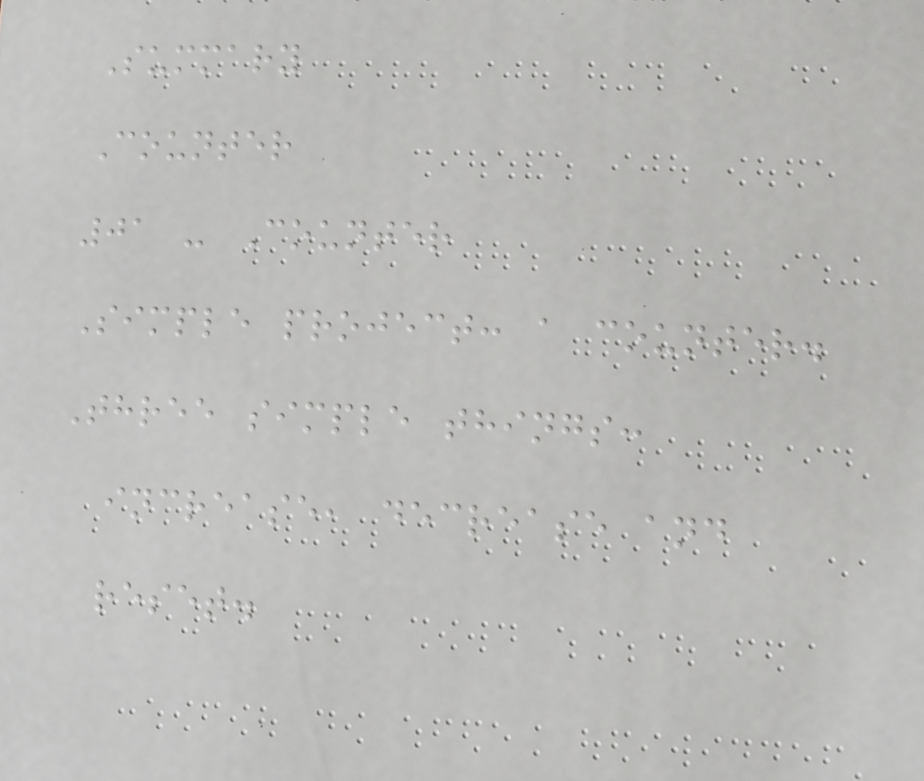Summary
Counter
01 - Counter
Simple project: a counter.
Three simple things:
increase, decrease and
reset.
